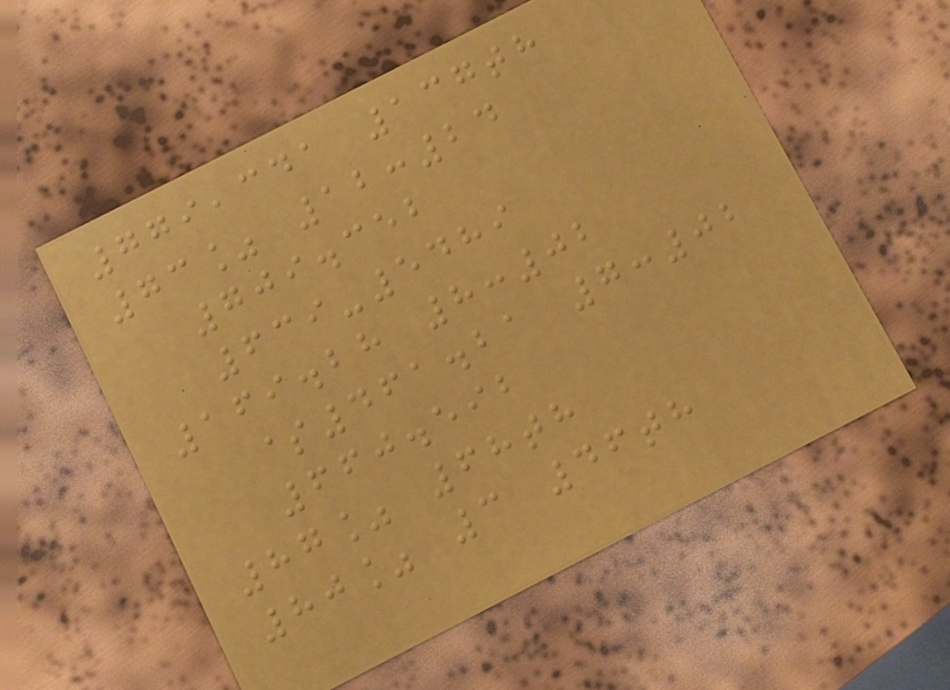779,341 137th
73% 12:24
709.352
639-5489
169.28 8:02
$461.21 7:02
660.592
87% 68th
80% 3 46th
